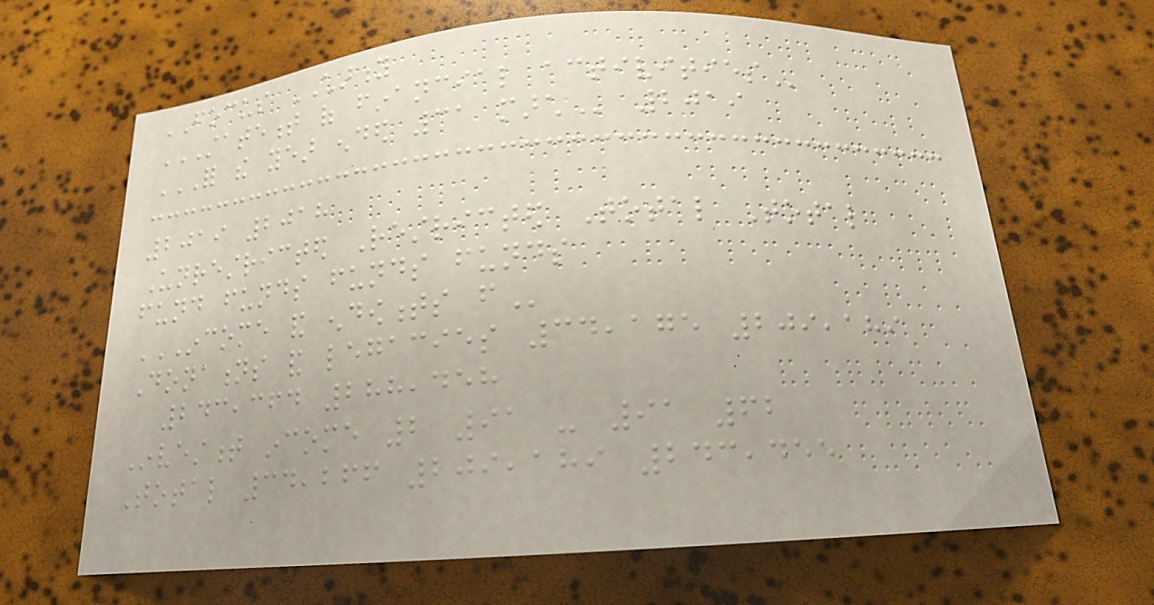FOCUS CHARITY
STATEMENT OF FINANCIAL ACTIVITIES
FOR THE YEAR ENDED 31 MARCH 2019
2019 2018
Unrestricted Restricted Total Total
fund funds funds funds
INCOME AND ENDOWMENTS FROM
Donations and legacies 34,175 209,189
243,364 288,458
Investment income 2 91 - 91 62
Total 34,266 209,189 243,455
